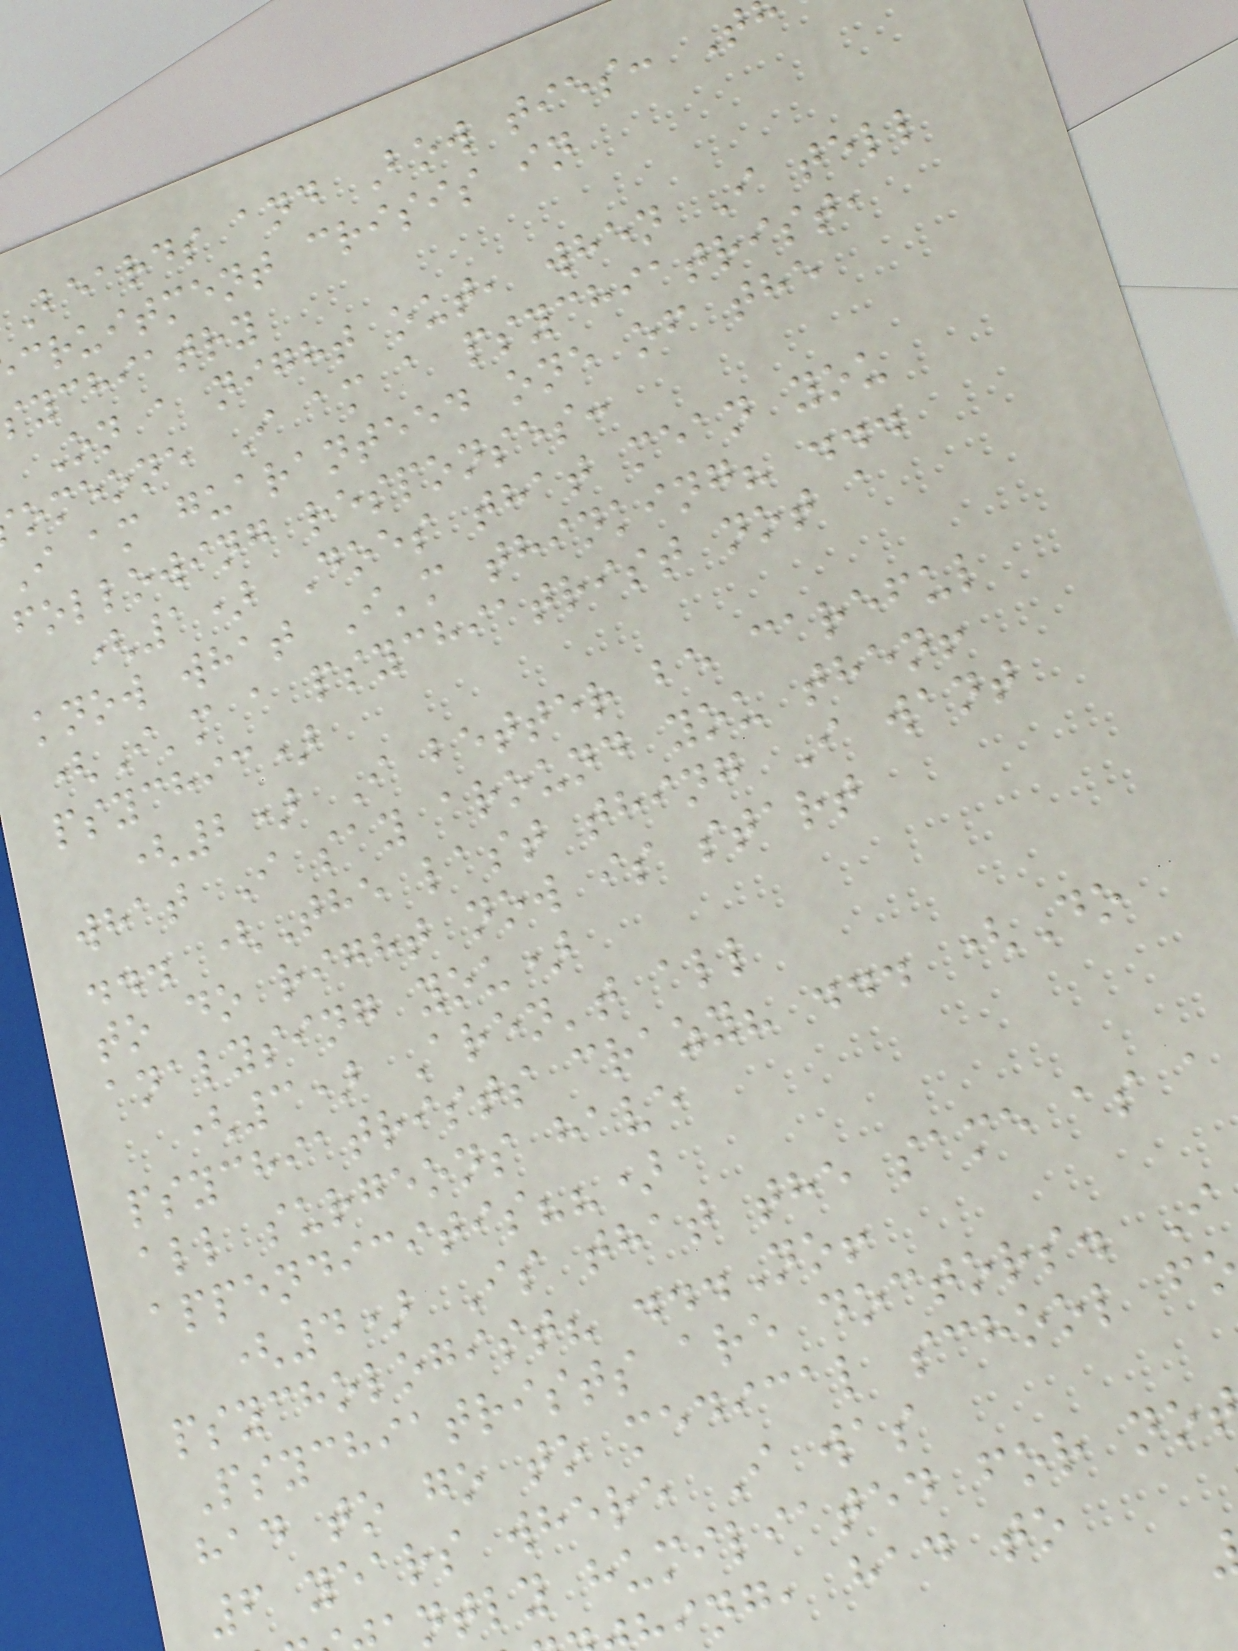Beards and Bow ties: T
cruitment crisis in
sychiatry
On a night out, when I tell
omeone I am a psychiatrist,
I am guaranteed one of the
following responses:
(1) Does that mean you
know what I'm thinking? ...
(I'm a psychiatrist not a
psychic)
(2) I better be careful
what I say around you then!
... (The last thing I want
to do right now is start
analysing you)
(3) Aren't all
psychiatrists crazy? ... (Do
all surgeons have
appendicitis??)
(4) Is that the same as a
psychologist? ...No!
Psychiatrists are doctors. I
had to go to medical school f
6 years where I was
ntly humiliated for no
ing, had to
